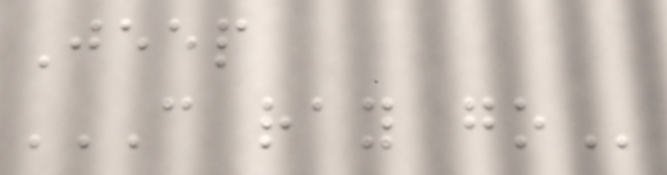Jeep
C RAY GO
